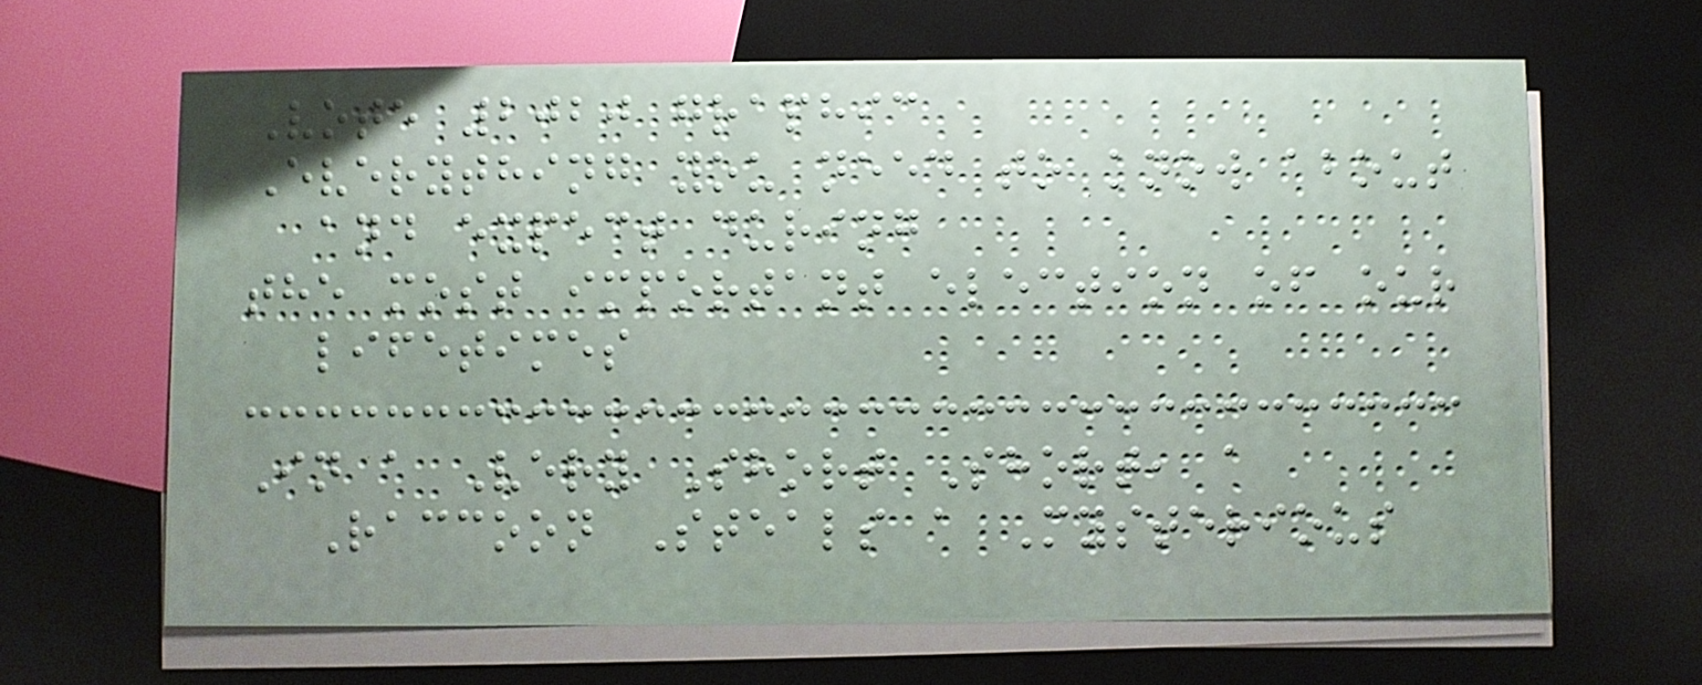Vote 2020 graphic
Everything you need to know about
and expect during
the most important election of our
lifetimes
In a Very Short Short, a
Raccoon Steals a Mysterious
